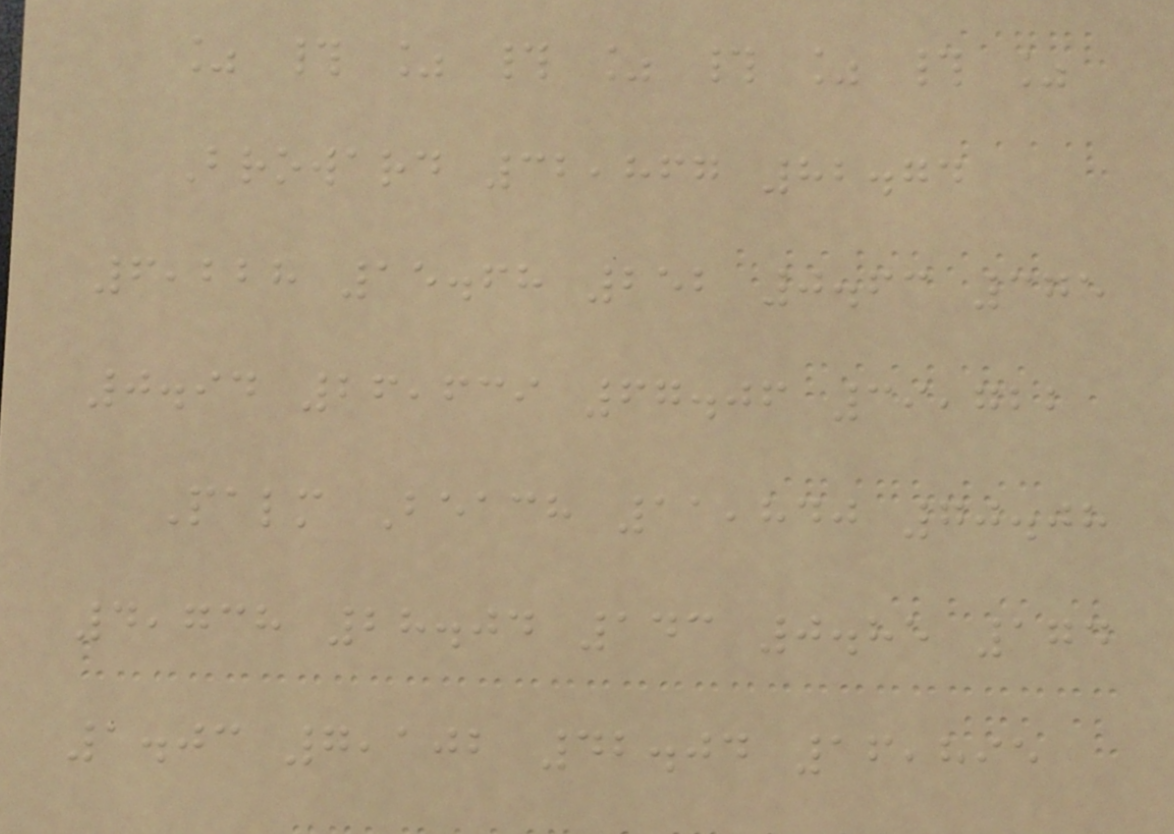% # % # % # % # %
Broward 32,867 82.74
6,228 15.68 252 0.63 375
0.94 26,639 67.06 39,722
Palm Beach 11,840 70.08
4,738 28.04 143 0.85 174
1.03 7,102 42.04 16,895
